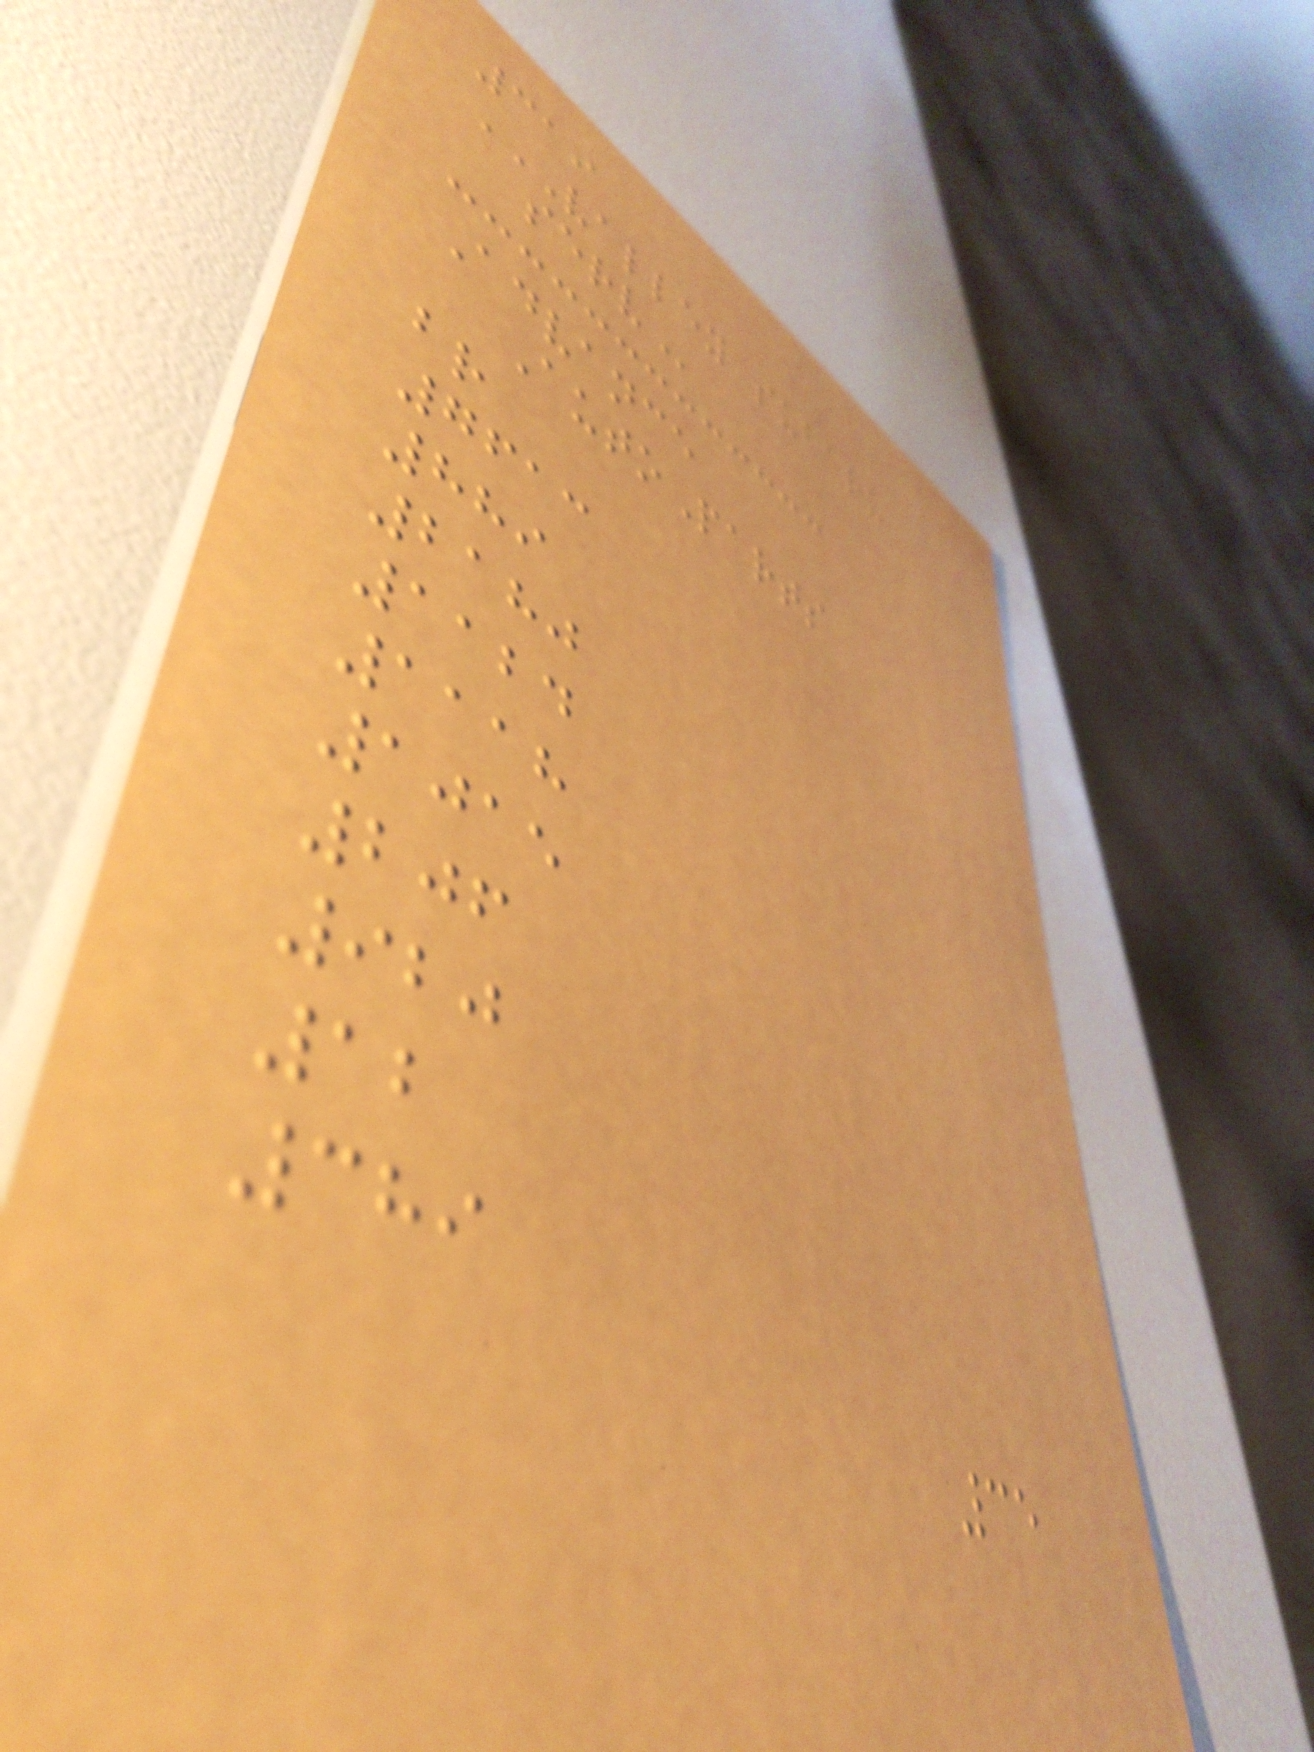319
VALLEY SUBARU
SERV
Advance
AutoParts
br
7613
889
2180
1124
1118
1015
206
920
12
389
35
